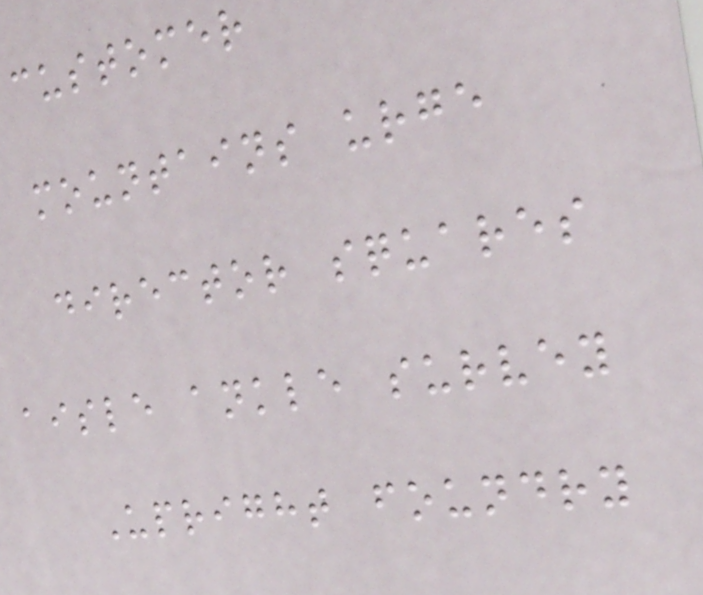customer
mountains urge
director squares
aisle ankle survey
Upright foundry
